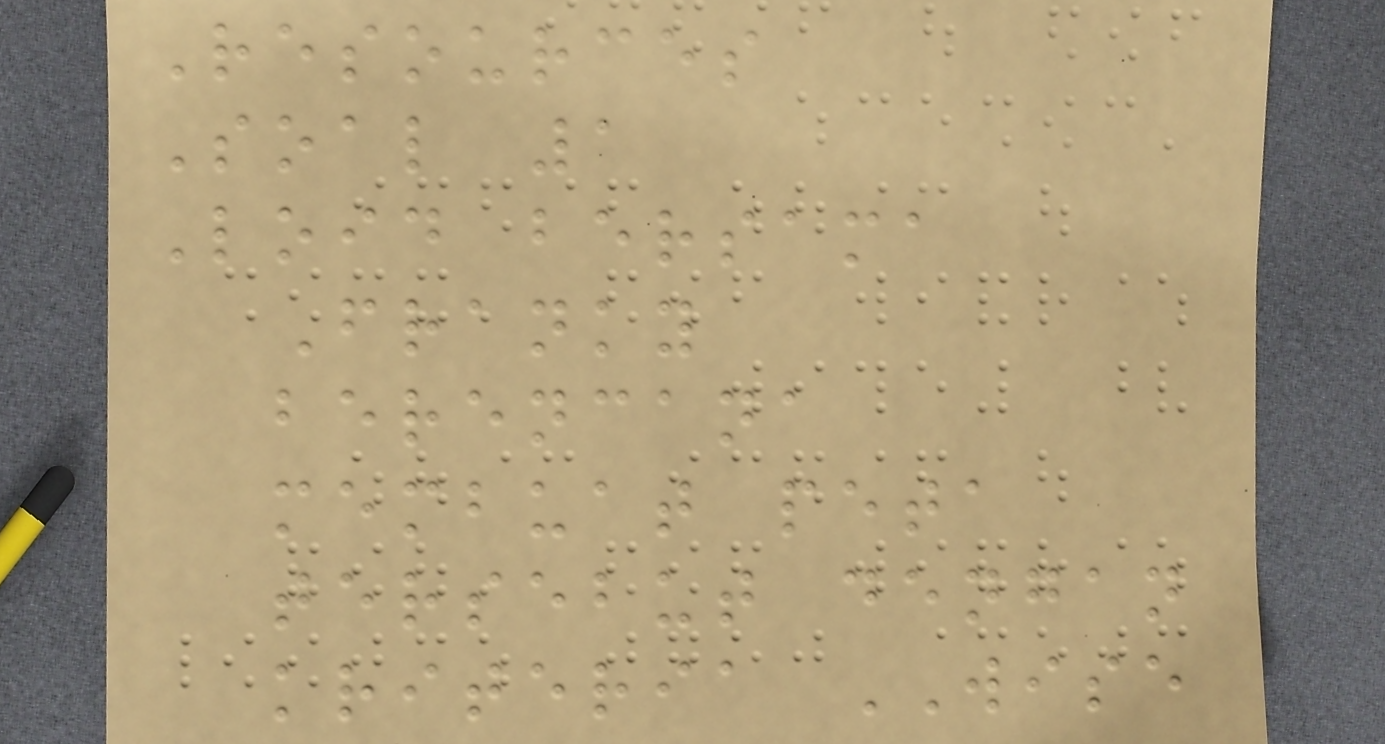Resources
Soal 1
Loid bersama
Franky
berencana
membuat peta
tersebut dengan
kriteria WISE
